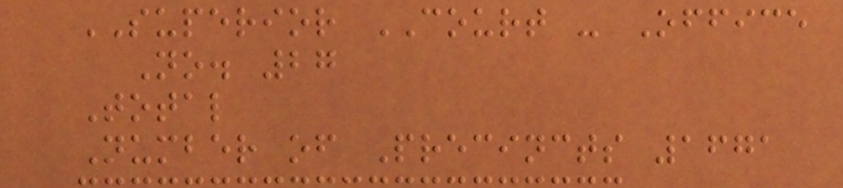SUPERIOR COURT - Office
No. 27
Total
Number of Precincts 1671
